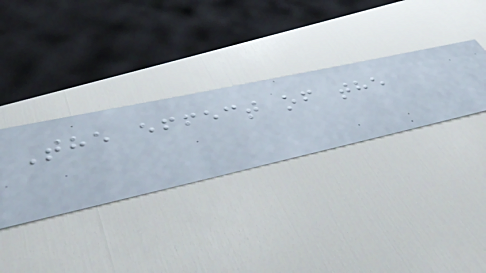The effect of the
